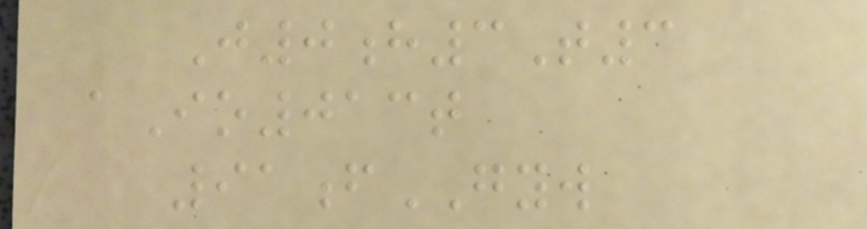J0h3T3
aIo013t
91fGYW
